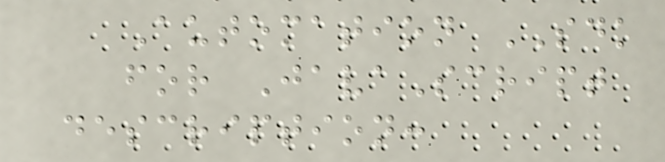Automation SDK
for JavaScript
description:
